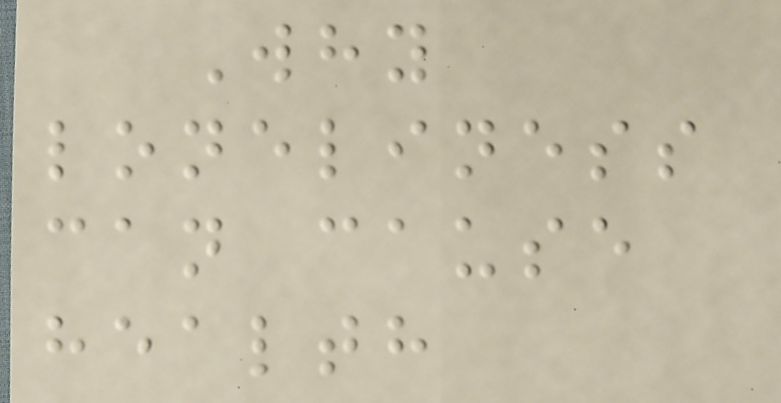Why
loneliness
can cause
health
